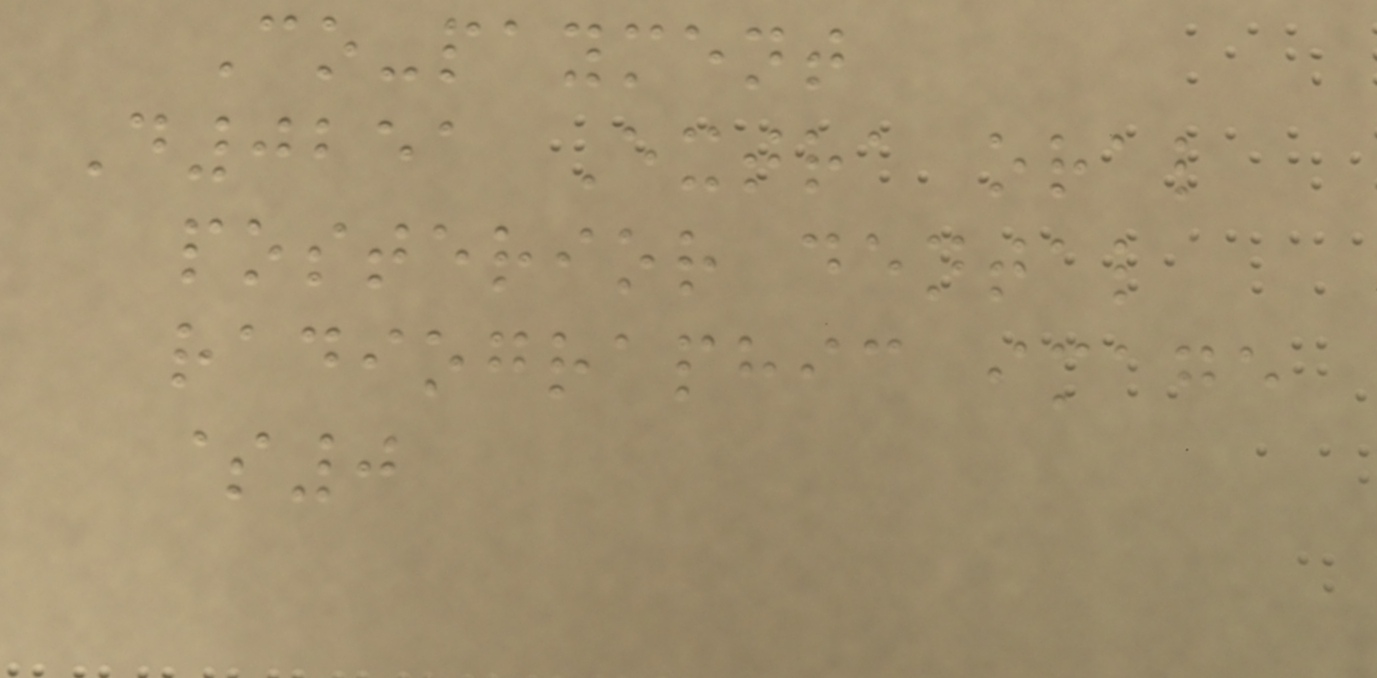Co-payment
D0251 Extra oral
posterior dental
radiographic image
$0
